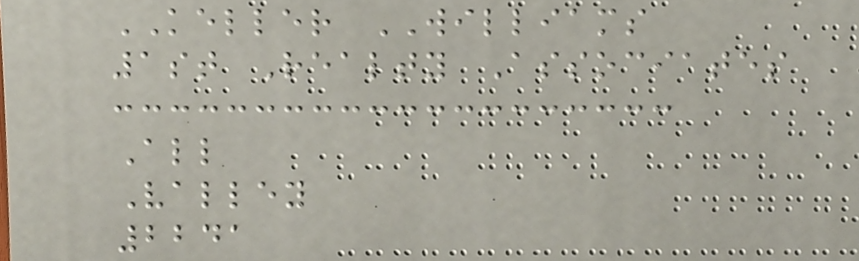KELLER WILLIAMS
1st Realty Associates
All
Valley
2241
